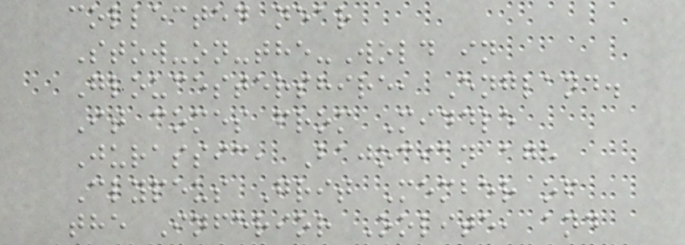collected near
Stow-on-the-Wold in
Gloucestershire, England.
It comes from Middle
Jurassic, Bajocian age
Clypeus Grit Member of
the Inferior Oolite, and
